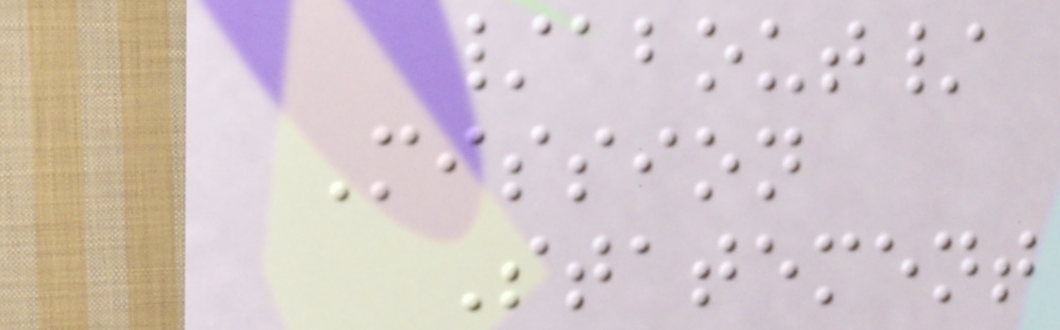/about/
Mission
Statement
